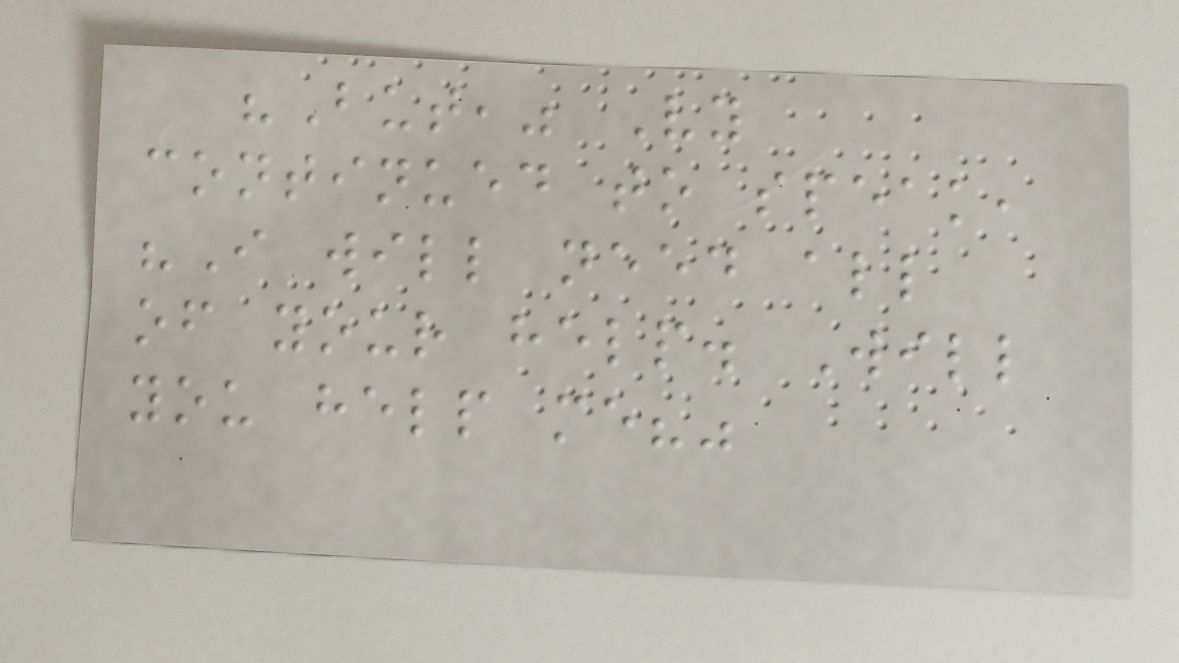"But," Vy
continued to speak,
"I will need all
of your help. Will
you help me?"
